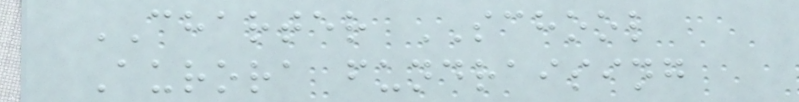CHARTER SCHOOL
Aurora fundraising
